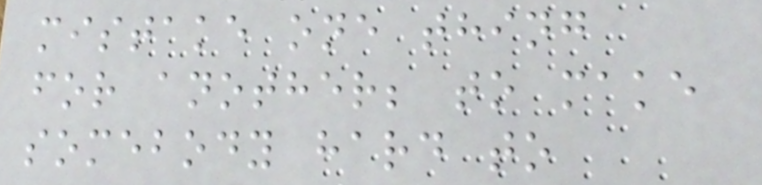mistake one thing
for another; to make
somebody hard to
